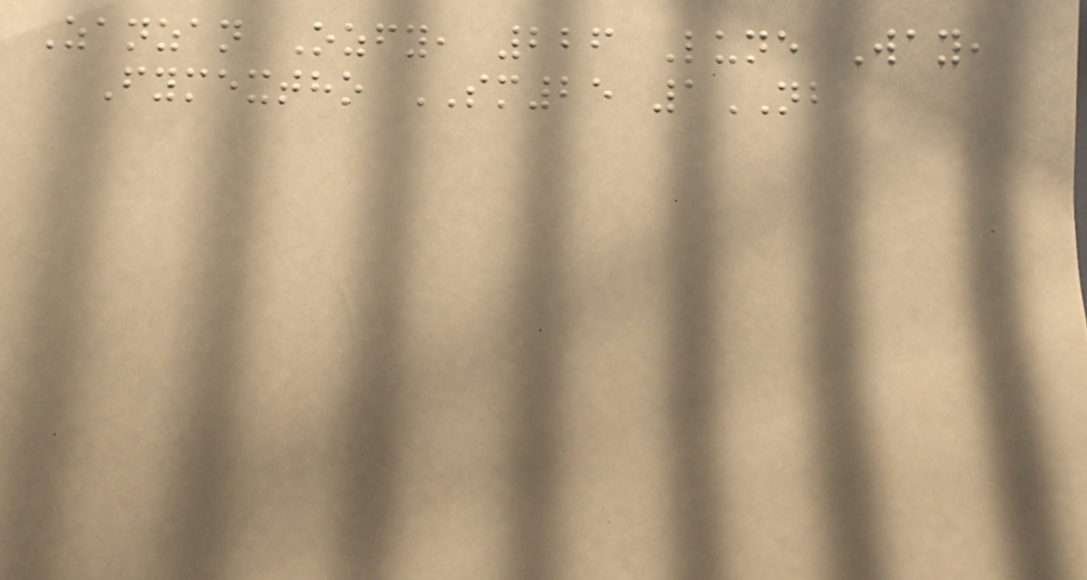Zanzan Ozfy, 226 Lune Way,
Fymextho SM25 1NB
